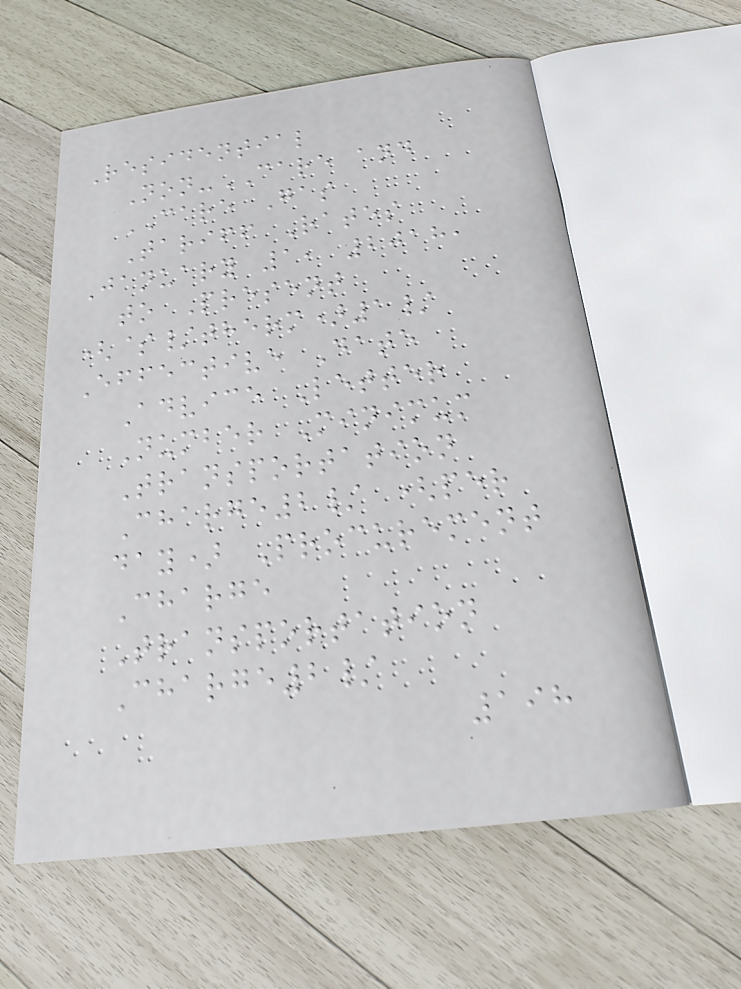Residential
Non-CARE and
CARE Gas
Tariff Rates
January 1, 2018,
to Present
($/therm)1/
Effective Date
Advice Letter
Number Minimum
Transportation
Charge2/ (per
day) Procurement
Charge
Transportation
Charge2/
198
